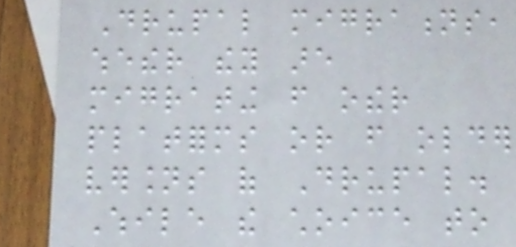Drupal migrations,
whether they are
migrating from other
platforms or from older
versions of Drupal.
While the choice to
